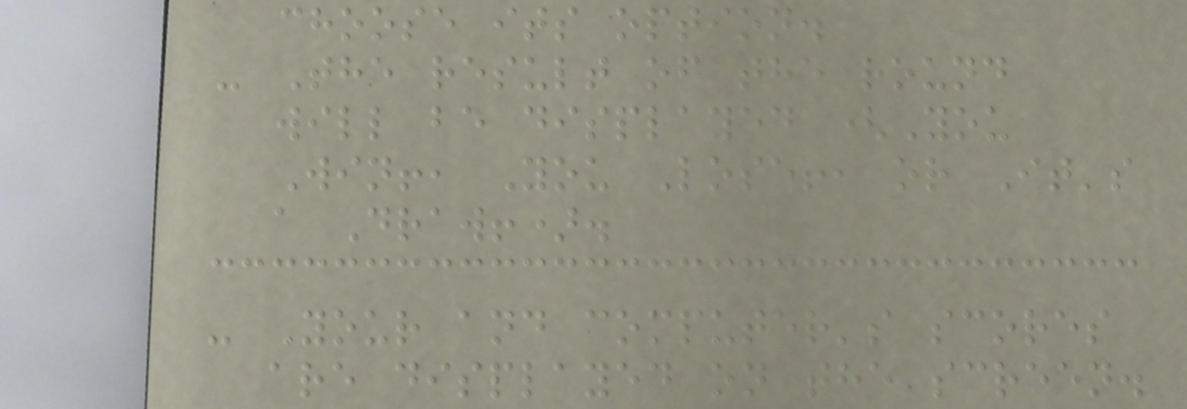choose its option.
- The result of the round
will be displayed (You
Win!, You Lose!, or It's
a Draw!).
- Your and computer's scores
are displayed on the screen.
